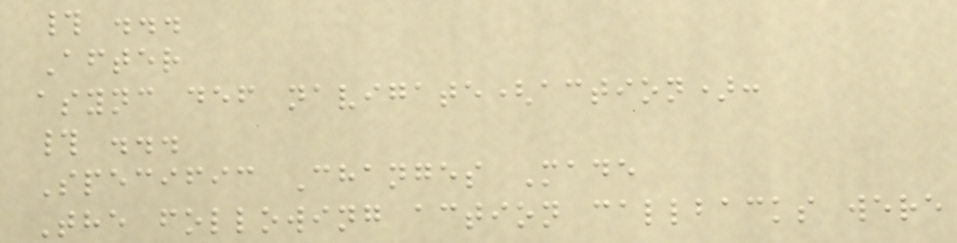# ...
After
async def navigate(action):
# ...
Specific Changes Made
The following action callbacks were
